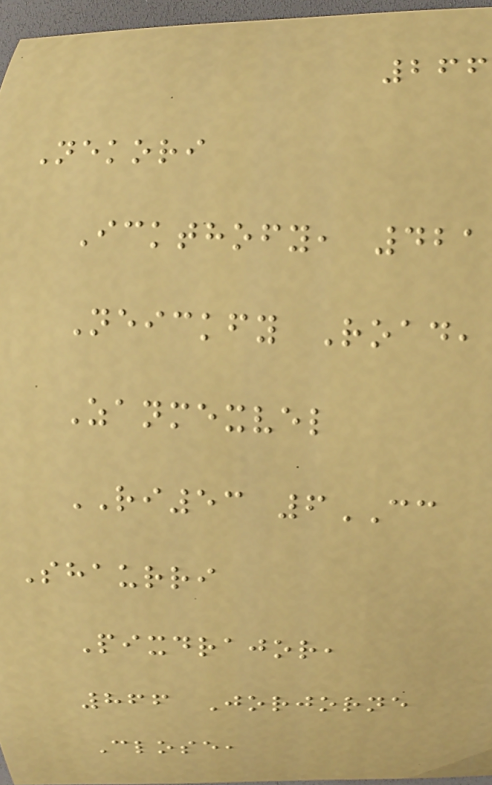266
Nekori
Ickthofy, 421
Neickfy Road,
Zanmexvel
RI53 6CC
Shaurri
Pixdrajor,
866 Jorjorne
Close,
